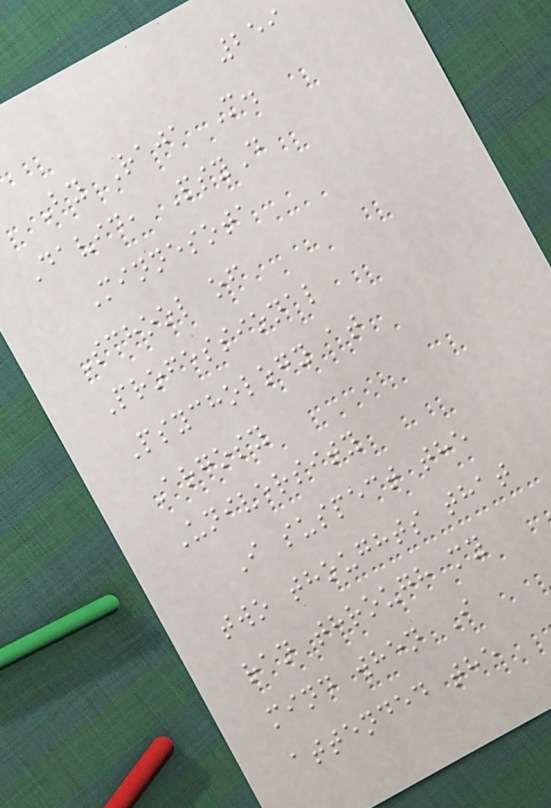259
By Raja M.
David, PsyD
Minnesota
School of
Professional
Psychology at
Argosy
University
I suspect the
two thoughts that
ran through my
mind when I
attended the
